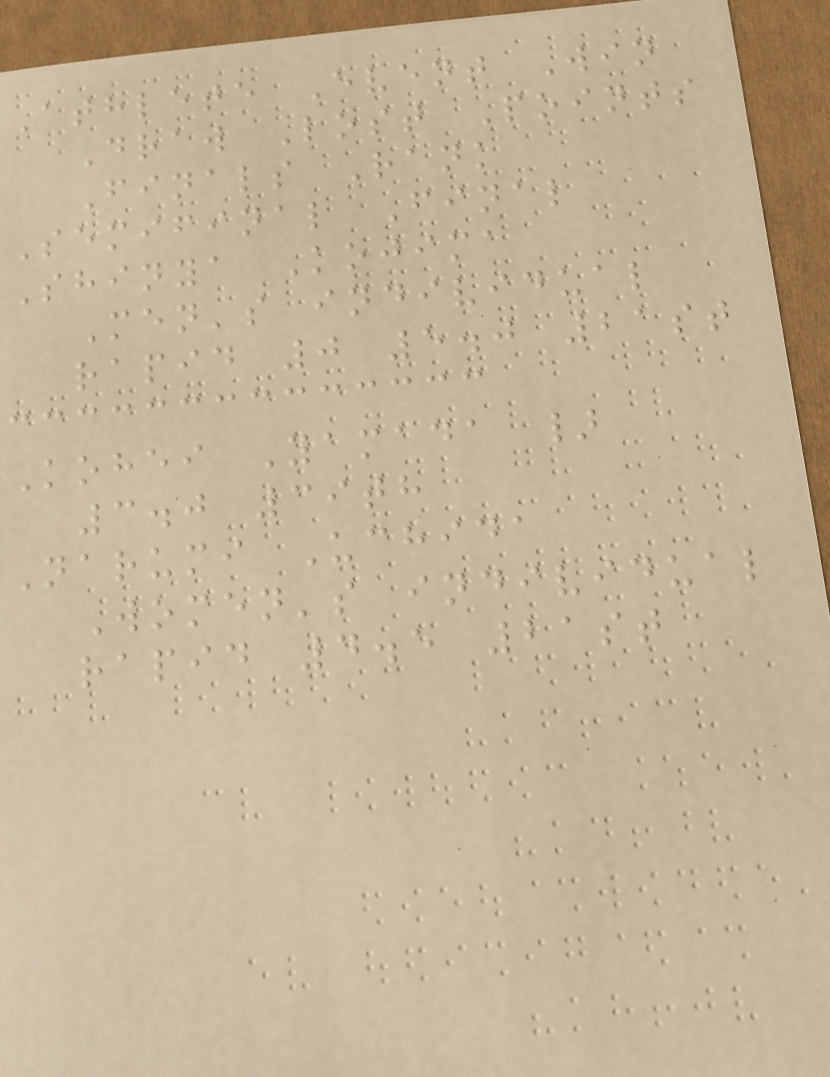Athlete Event Win
Draw Lost Points
Finals Rank
Semifinal Final
Shinya Kojima
Men's individual
rapid 0 5.0 21st
Kohei Yamada }
3.0 39th
Narumi Uchida
Women's individual
rapid 4.5 21st
